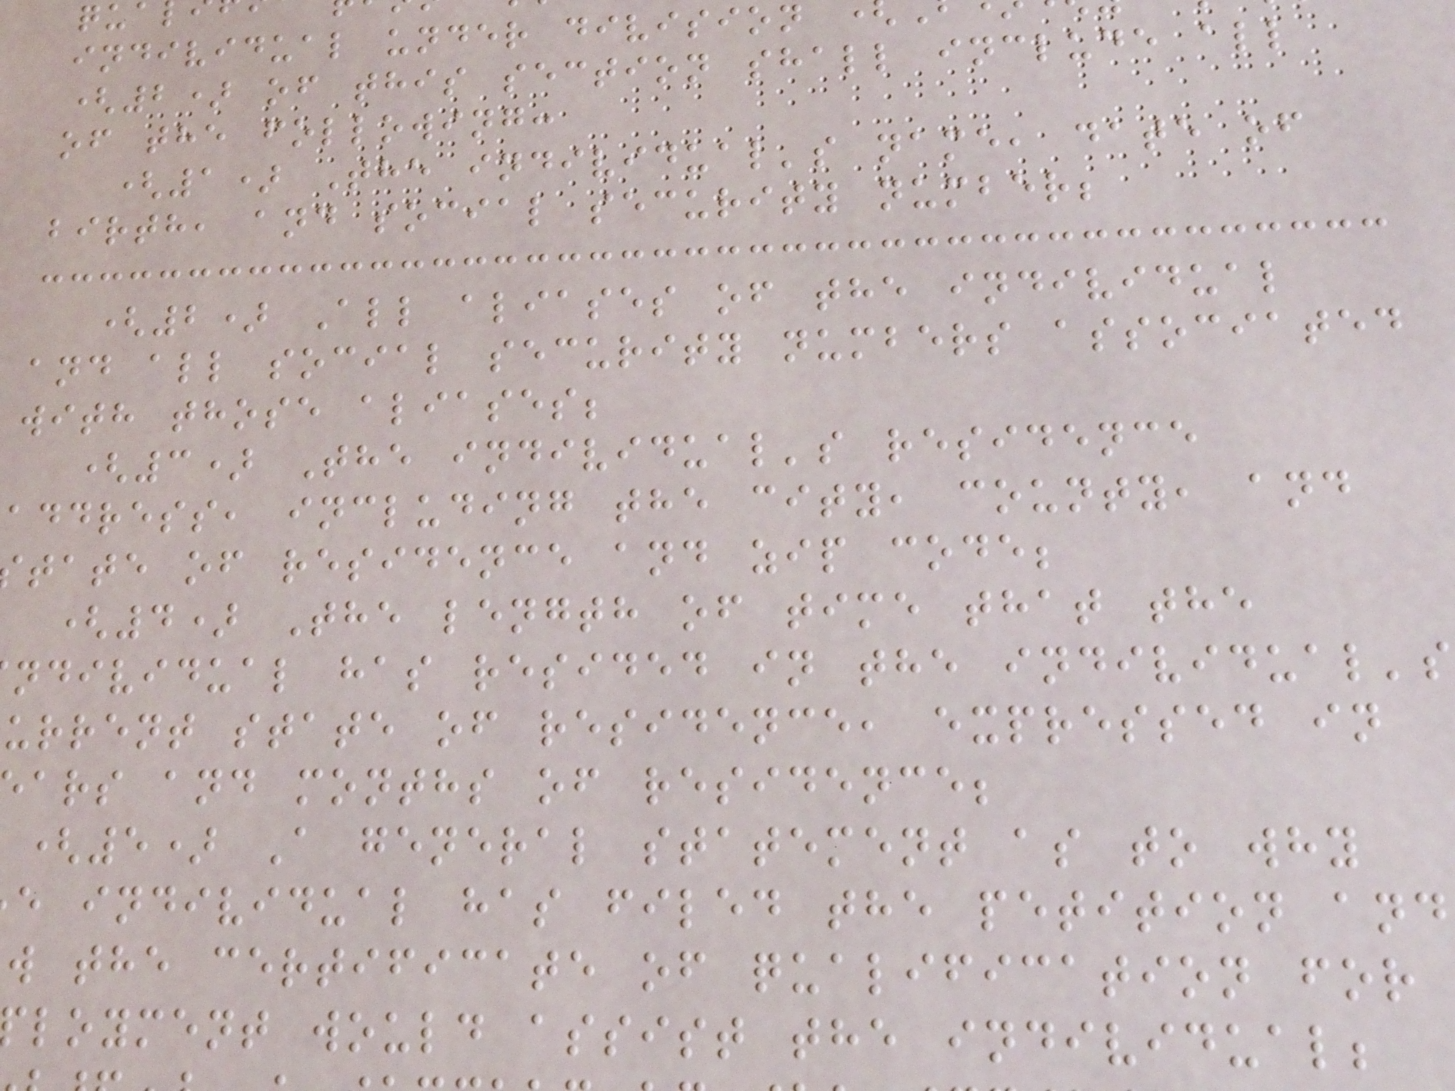individual under division
(2) of this section shall include all
of the following:
(1) The individual's name, date of
birth, and social security number;
(2) All aliases of the individual
and all social security numbers associated
with those aliases;
(3) The individual's residence
address, including the city, county, and
tate of residence and zip code;
(4) The length of time that the
ndividual has resided in the individual's
urrent state of residence, expressed in
ars and months of residence;
(5) A general statement as to why
e individual has filed the petition and
w the certificate of qualification for
loyment would assist the individual;
